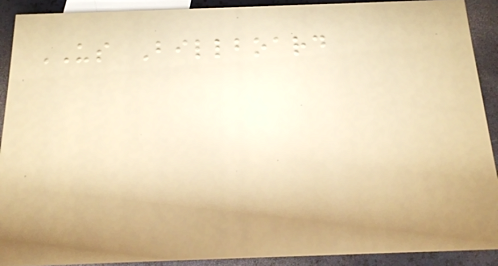US Billboard
